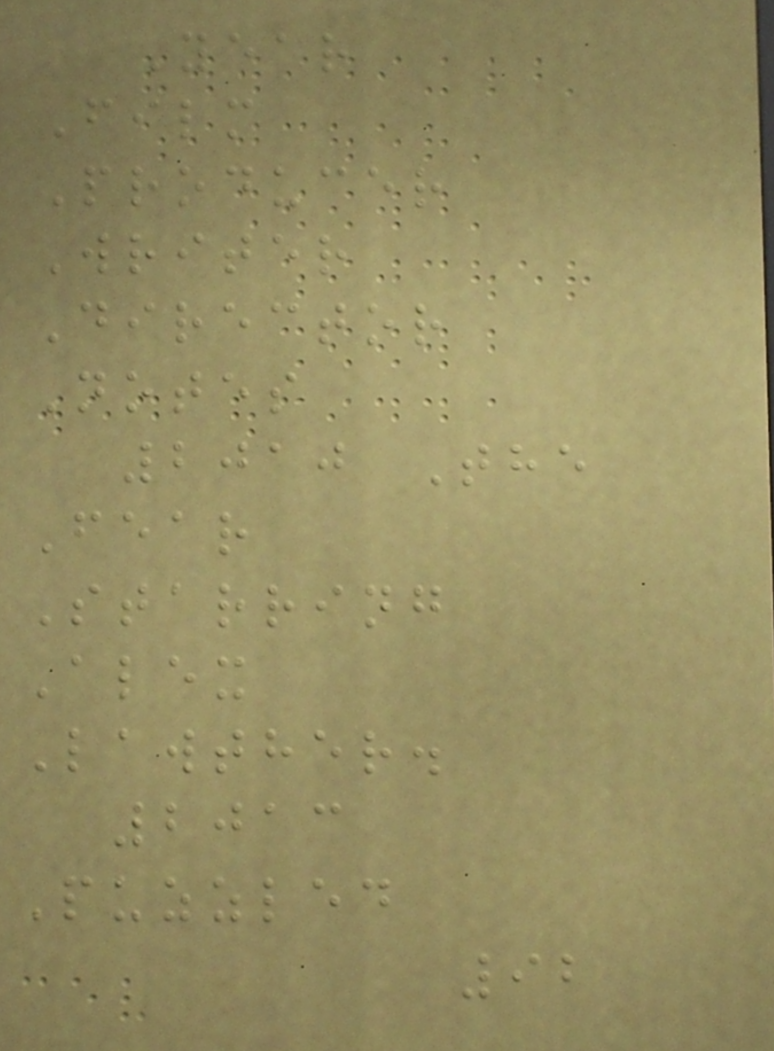Year
Film
Producer
Writer
Director
Notes
2010 The
Fear
Starring
Alex
Lawther.
2013
Puzzled
92
